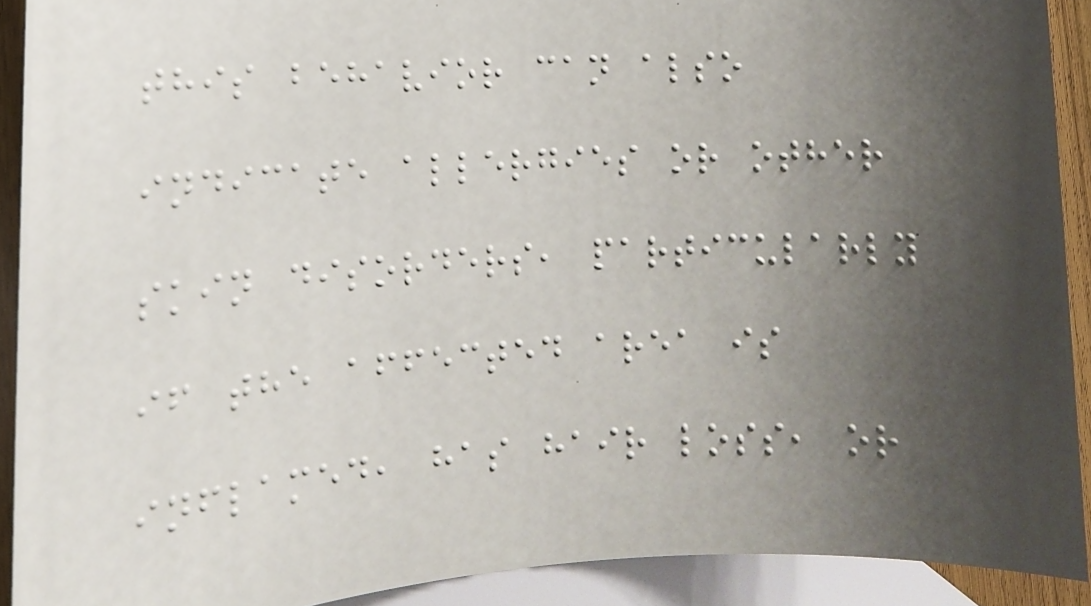this behavior can also
indicate allergies or other
skin disorders, particularly
if the affected area is
inflamed, has hair loss, or
